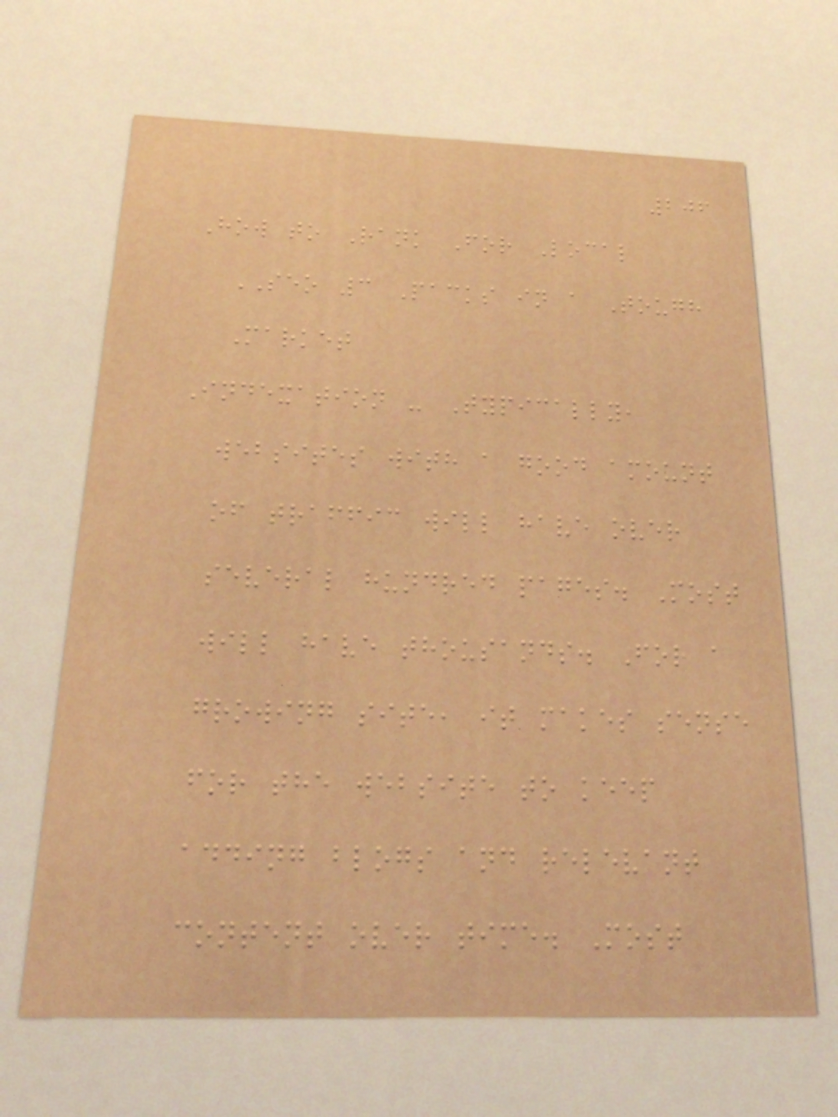206
How to Rank For Local
SEO 3 Packs in a Tough
Market
Indexation - Typically,
websites with a good amount
of traffic will have over
several hundred pages. Most
will have thousands. For a
growing site, it makes sense
for the website to keep
adding blogs and relevant
content over time. Most
